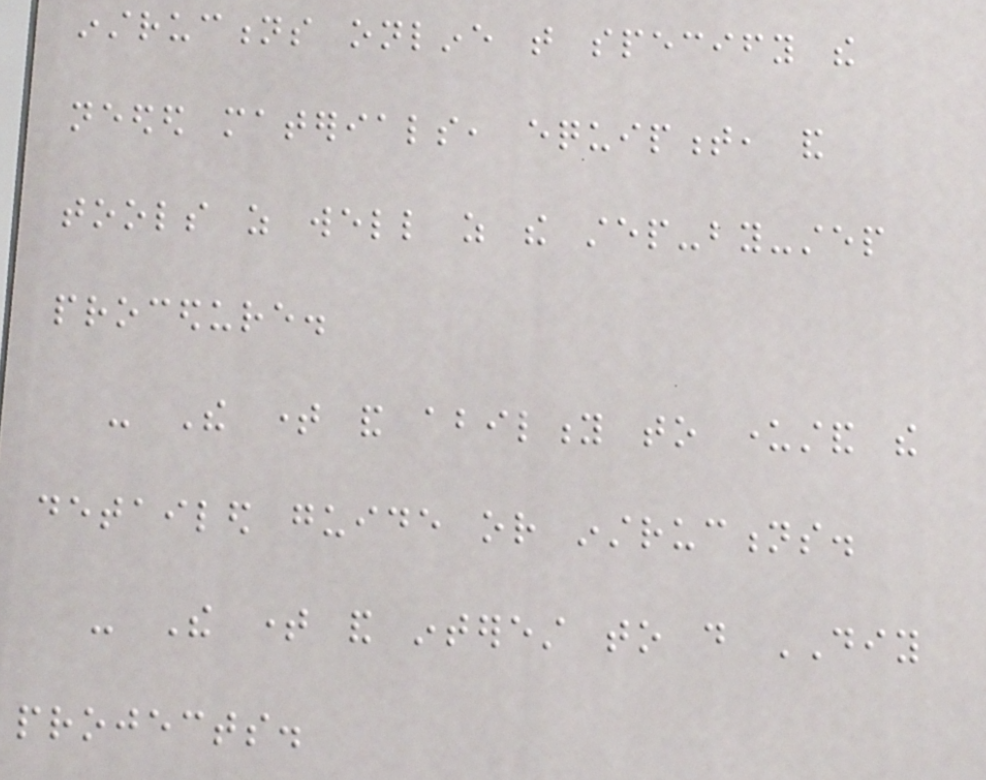instructions online that specify the
needed materials, equipment, and
tools as well as the step-by-step
procedure.
- The time and ability to understand the
detailed guide or instructions.
- The time and interest to do DIY
projects.
